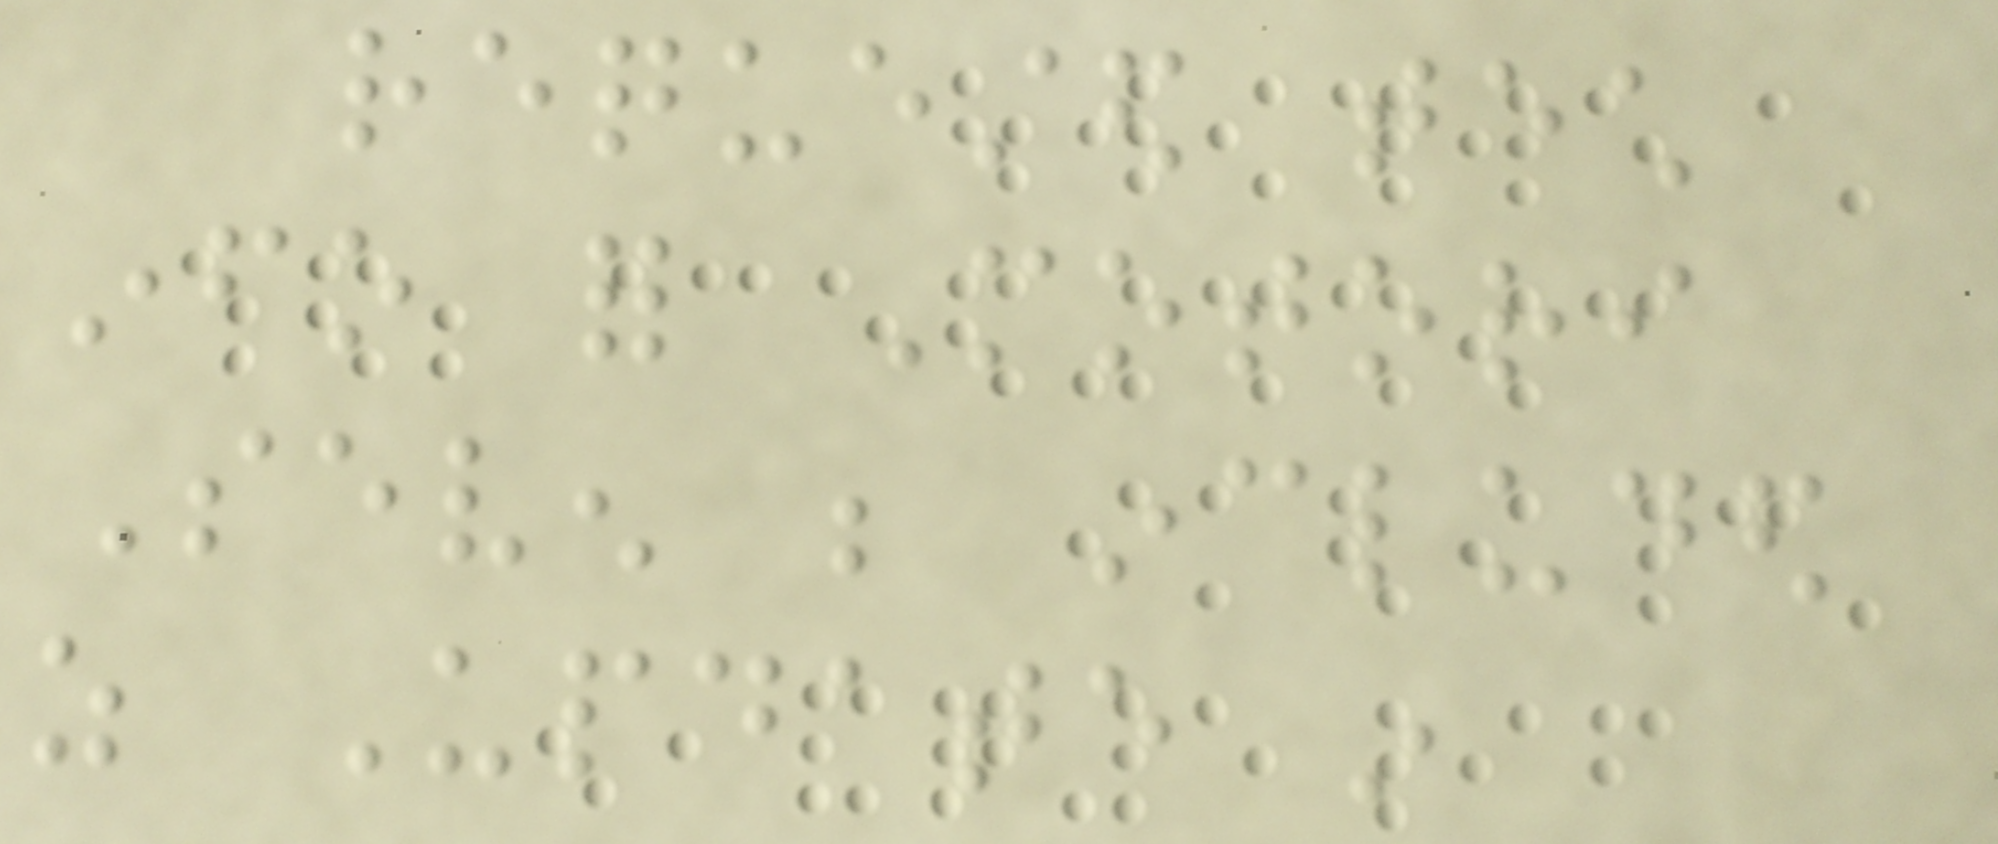requested tech
info for Motori
Seven be included
as Update in
